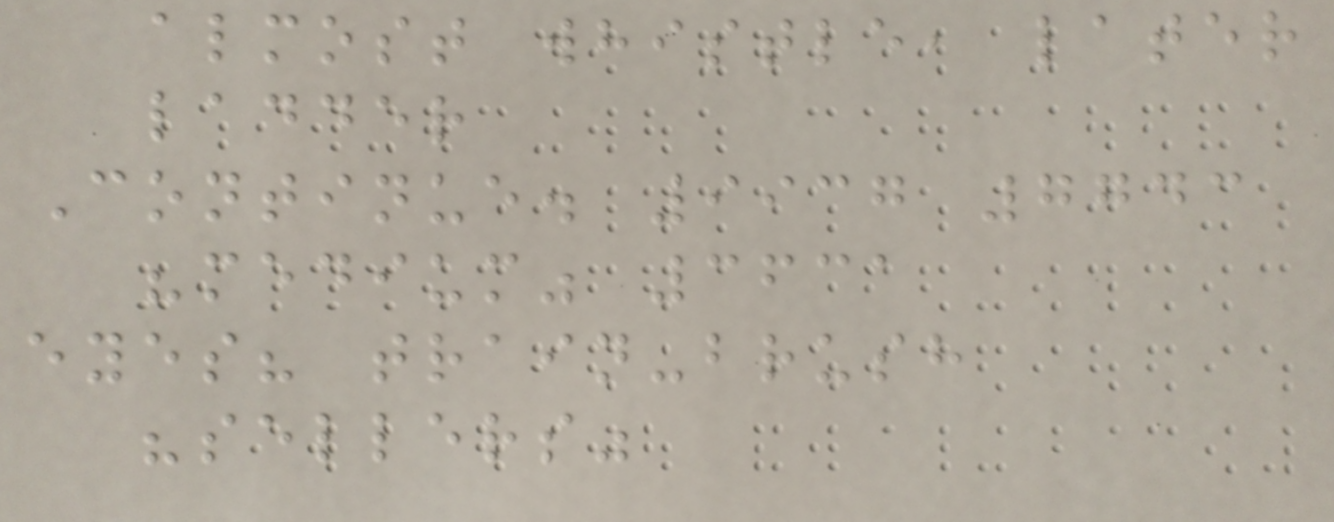almost whistle, later
ladder
Continue. 9937 7743
"medium" 3631
eyes? train-brush
"sellers"
